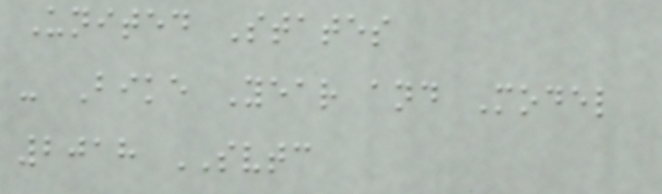United States
- Bike Year and Model
2018 SVTC
